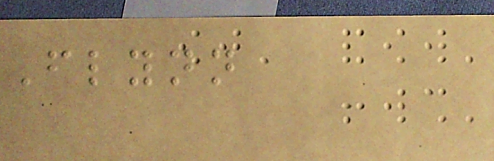Flynn
